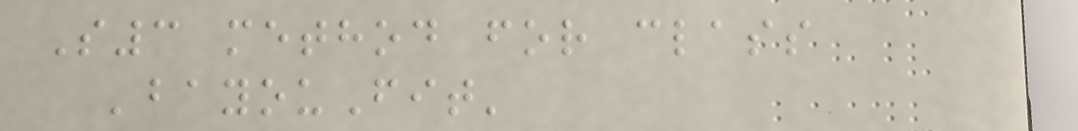S3 method for class
'bayouFit'
